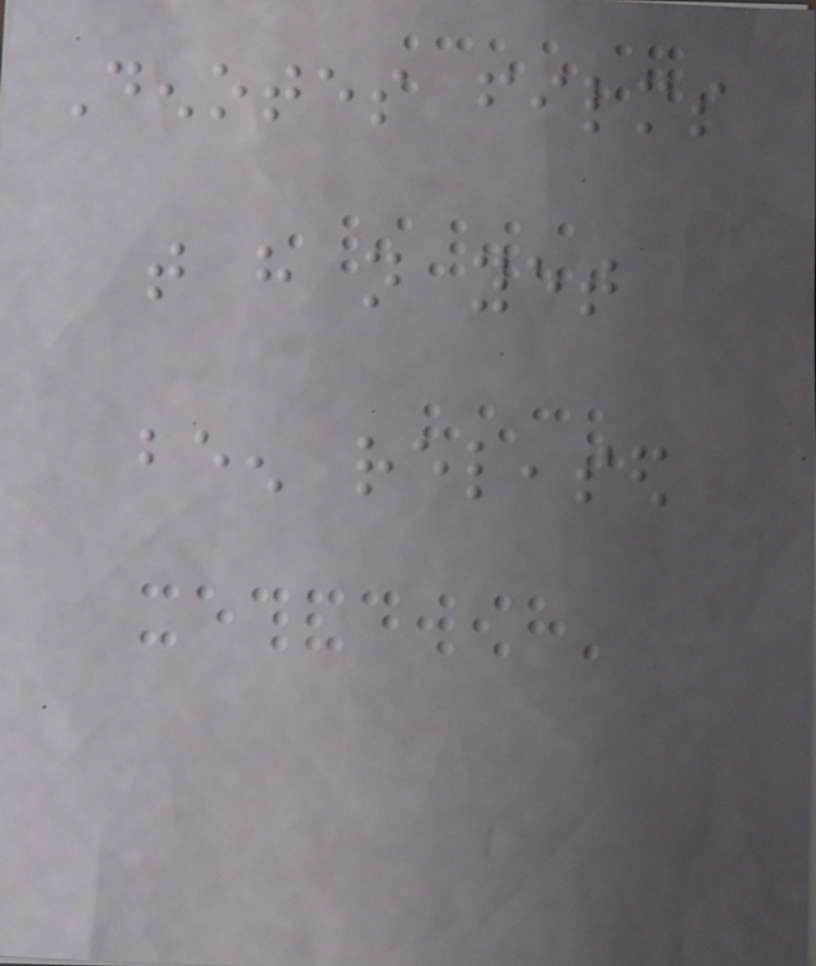Denotes films
that have not yet
been released
